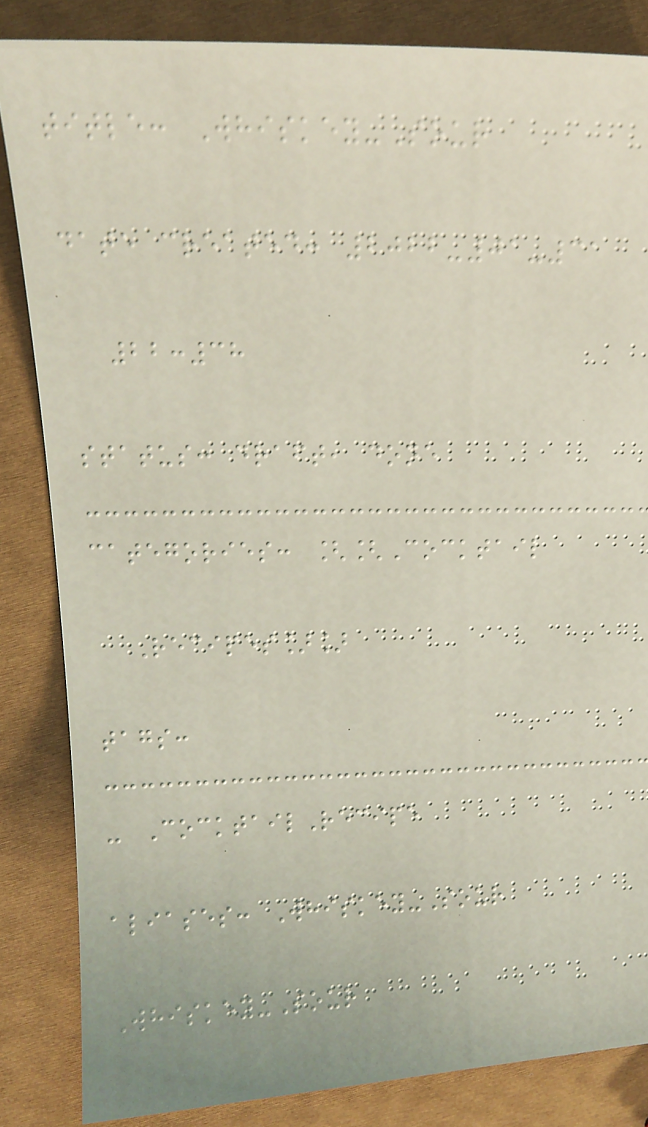title: Whiskey-Sour
date created: 2022-01-31
22:38
status: draft, done
categories: [[Cocktail
Recipes]]
tags:
- CocktailRecipe
aliases: Whiskey-Sour
Whiskey-Sour
